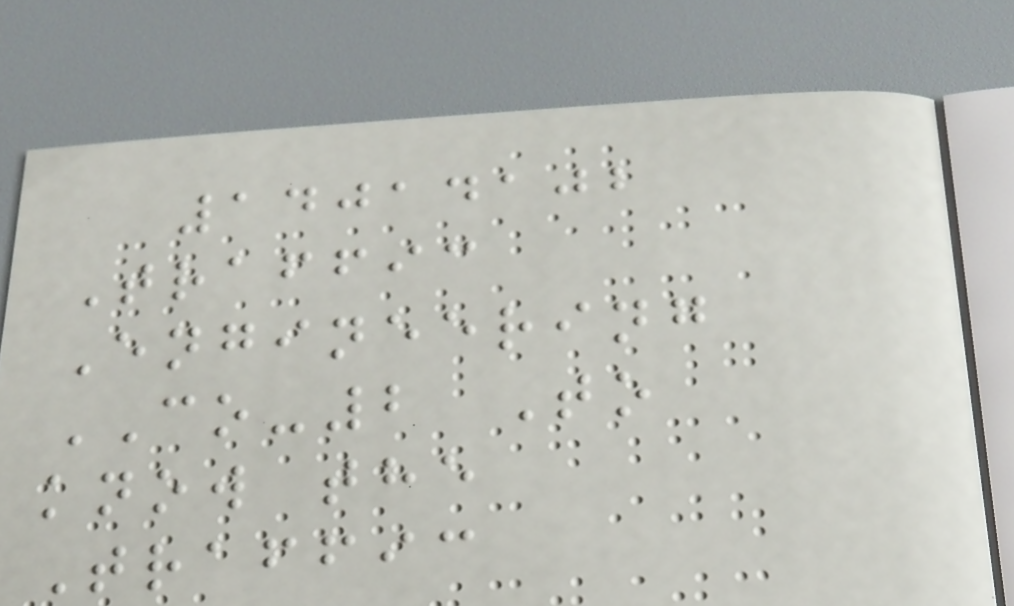14014102
Traffic
Engineering
CO-2 To
know the
Traffic
